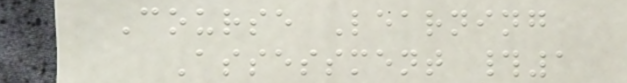Course Learning
Assessment #1
